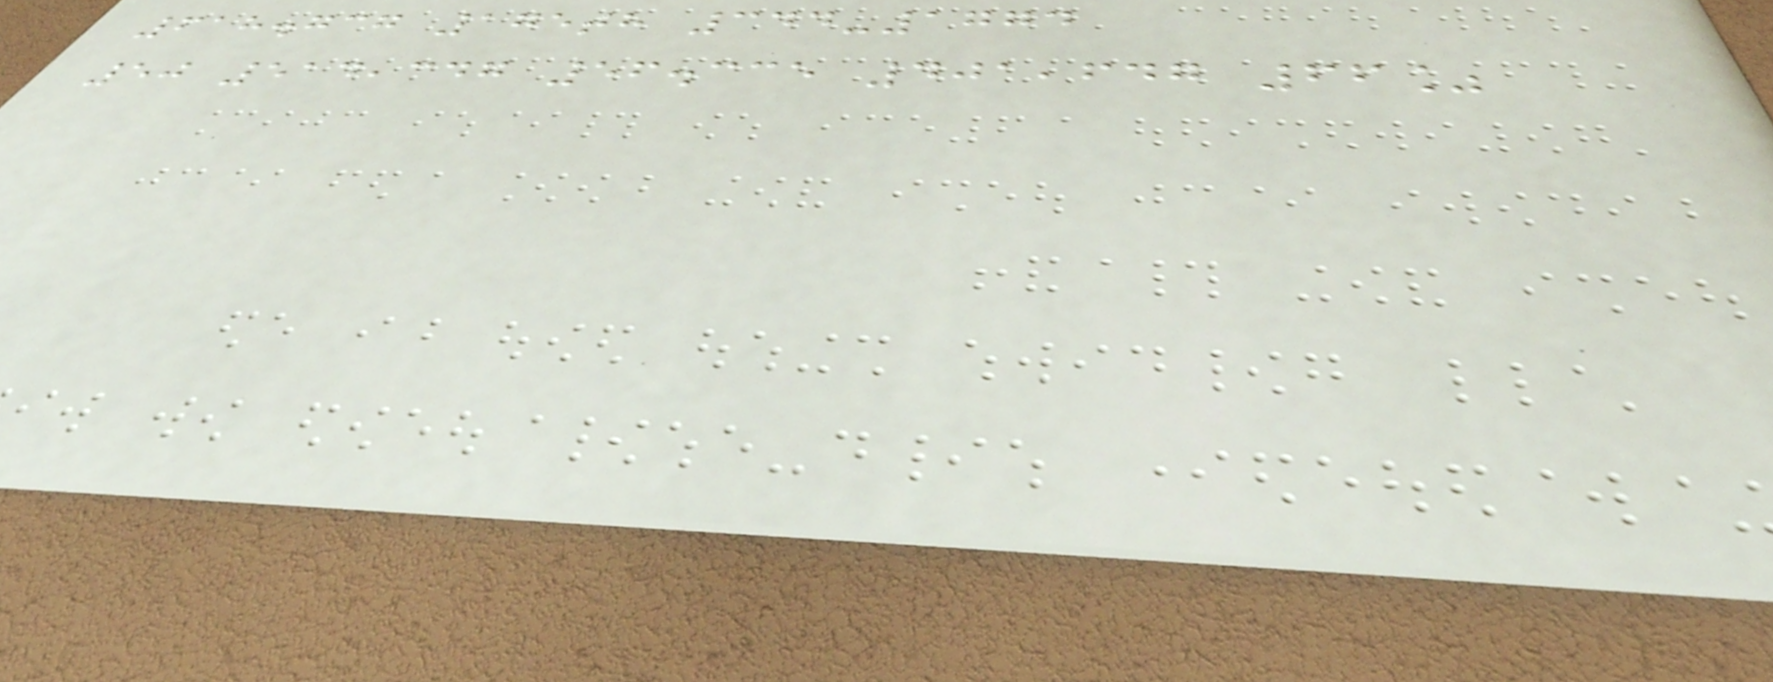618.737 175th 344-1774
50 514,347 56.335 401,647 66%
